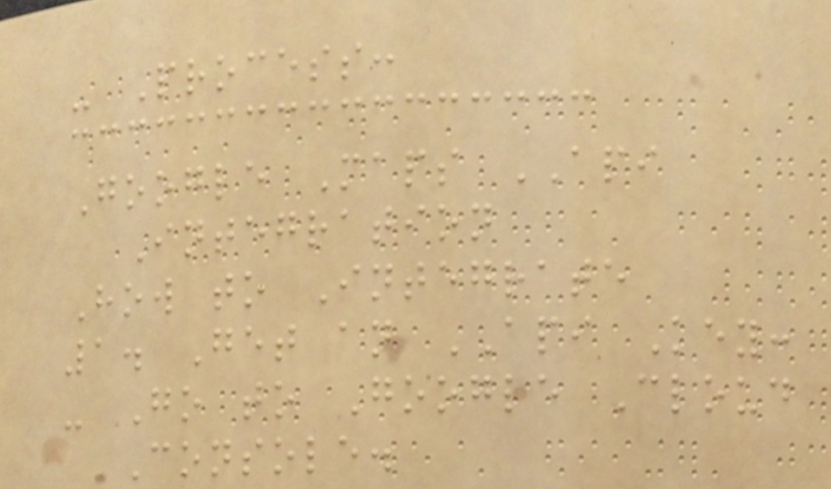- Process:
Google Maps API
Integration
How to Integrate
1. Get an API Key:
- Go to Google Cloud
Console.
